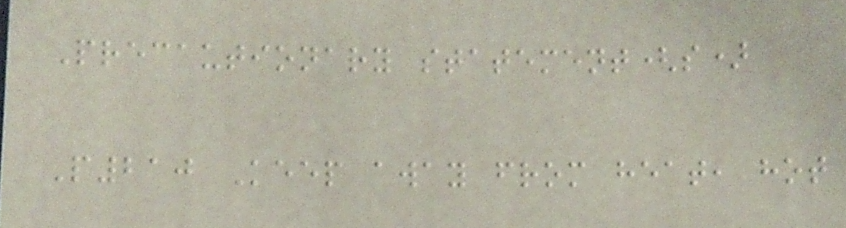Precautionary statement(s)
P210 Keep away from heat, hot
